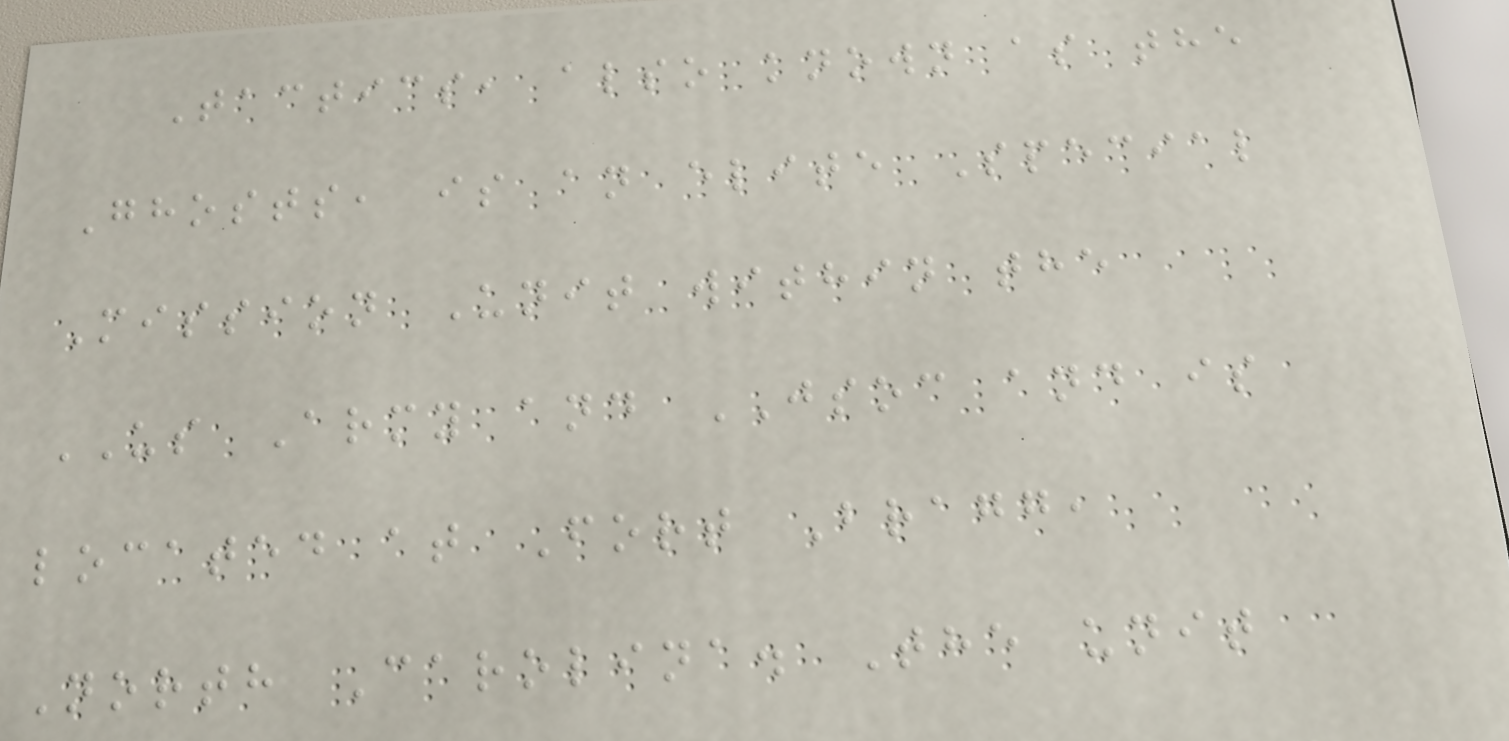Tactics, also known as the
Ghosts, is an elite Special
Mission Unit within the
US Army and JSOC and is
located at Fort Bragg,
North Carolina. The unit
